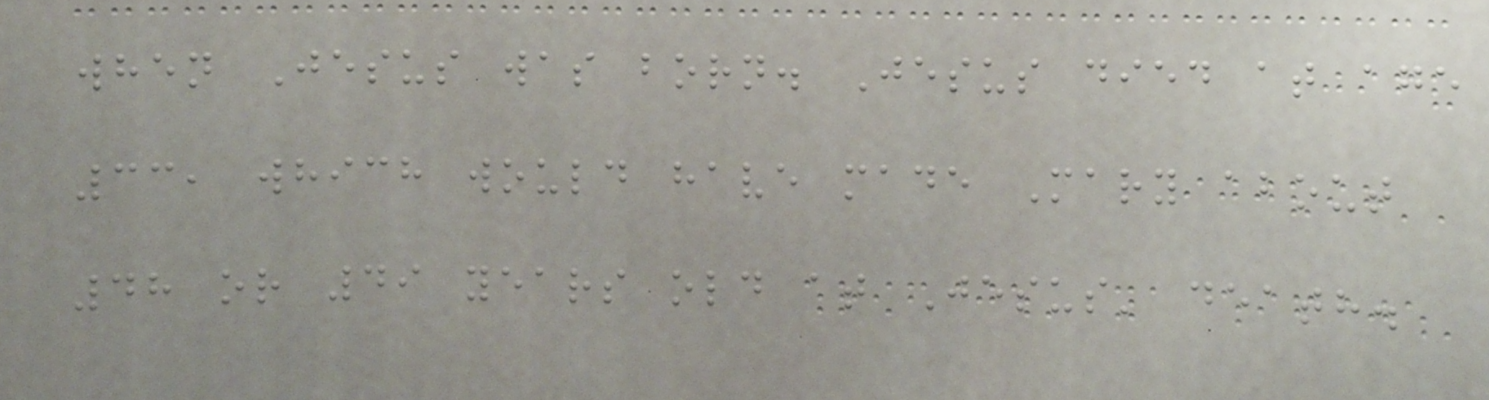when Jesus was born. Jesus died at age
33, which would have made Mary about
48 or 49 years old at Jesus' death.
